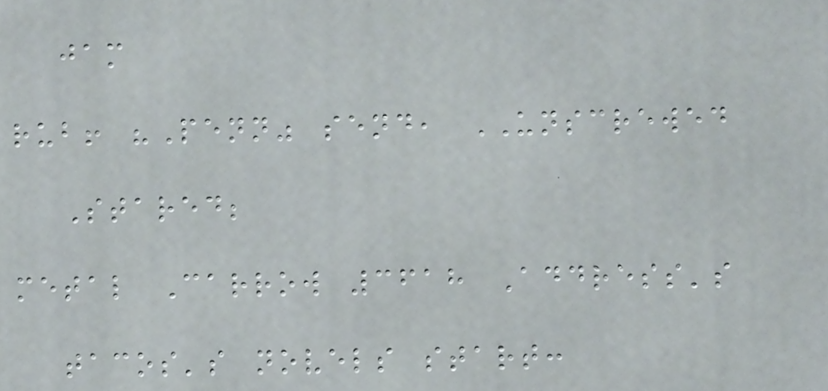jam
rub! "Penn" send, UNSCREWED
Stared;
metal Carrow 3618 Address's
tacos's novels start:
